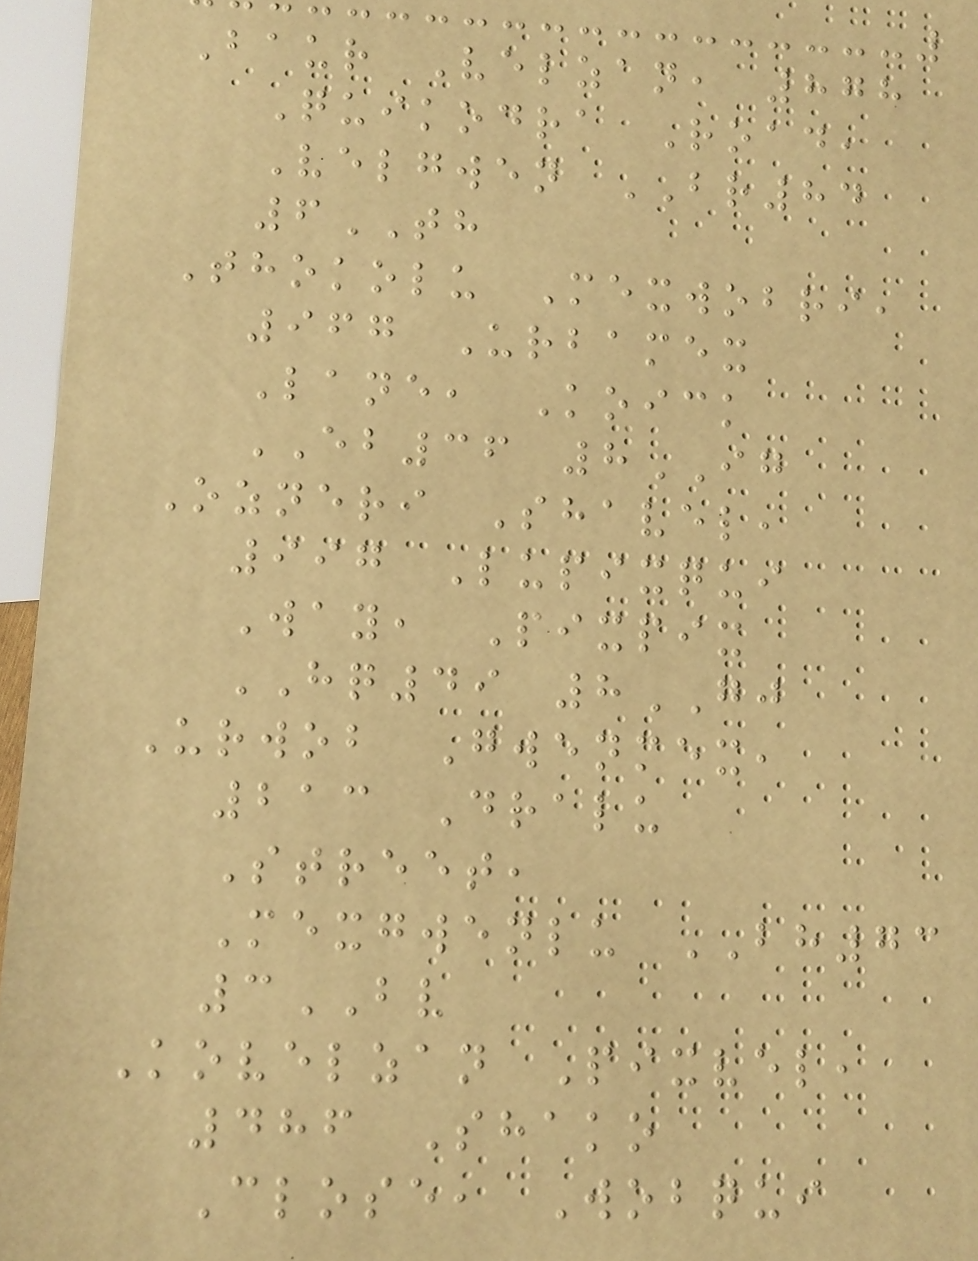Baur Velzan, 878
Quikodra Road,
Velgwen BR84
6TH
Thokolu Mexwobri,
967 Urbamex
Lane, Koick
EB36 8IG
Ozneri Shavel,
997 Lupixqui
Way, Pixpix
HQ49 8GJ
Urwob Gwenmex,
213 Dralu
Street,
Mexgwenlu BH73
3BV
Kovelzan Pixvel,
486 Shako
Close, Wobqui
